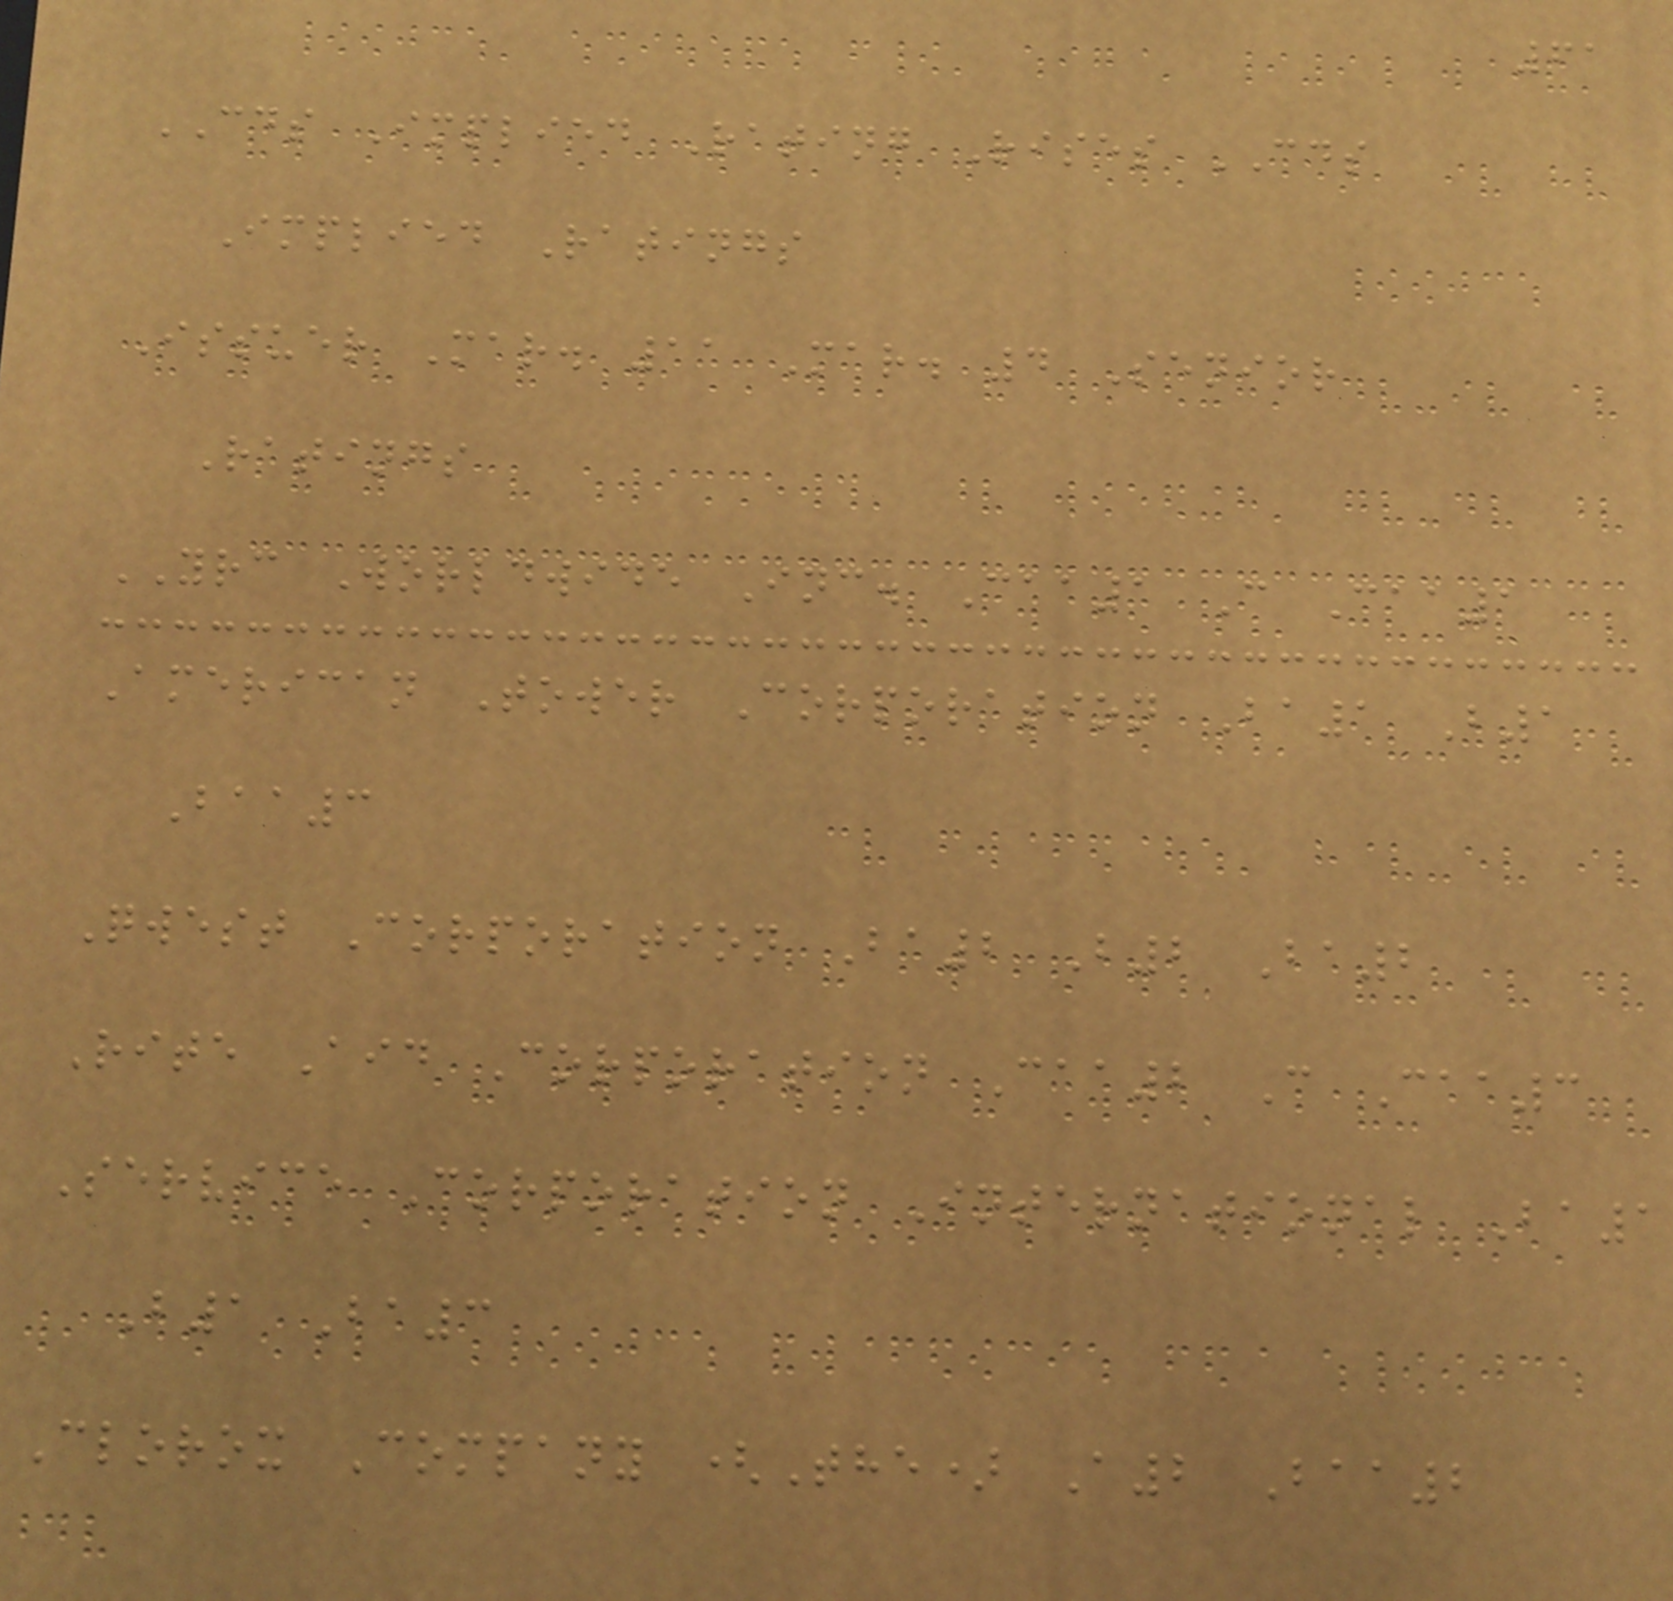61
CDS Implied Rating Rises CDS
Implied Ratings
Issuer Mar. 11 Mar. 4 Senior
Ratings
YRC Worldwide Inc. Caa1 C Caa1
American Tower Corporation Ba1 B1
Baa3
Qwest Corporation Ba2 B2 Ba2
Rite Aid Corporation Caa2 C Caa3
Service Corporation International Ba1
B1 Ba3
Clorox Company (The) A2 Baa2
